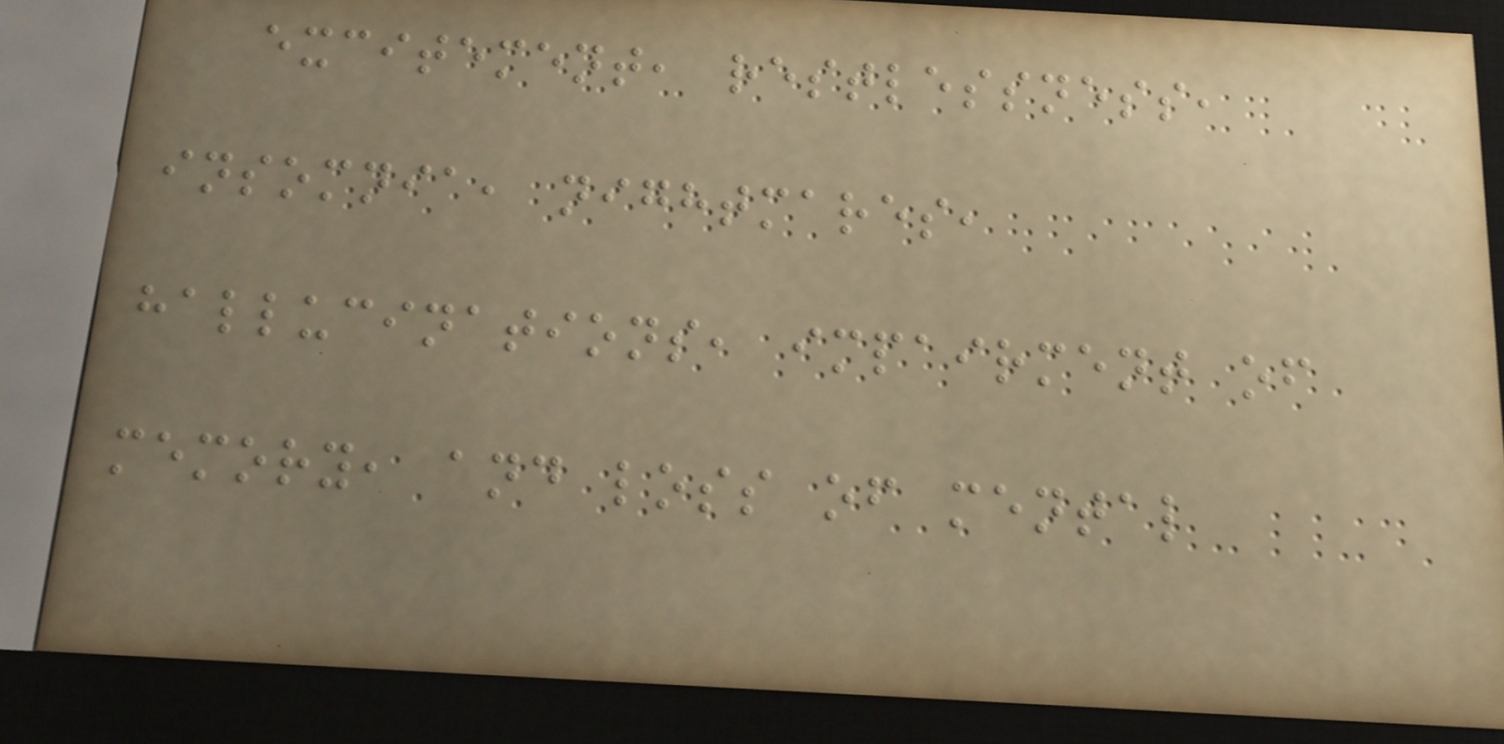excitement, restlessness,
insomnia, nightmares,
hallucinations, impairment of
memory, and loss of mental
